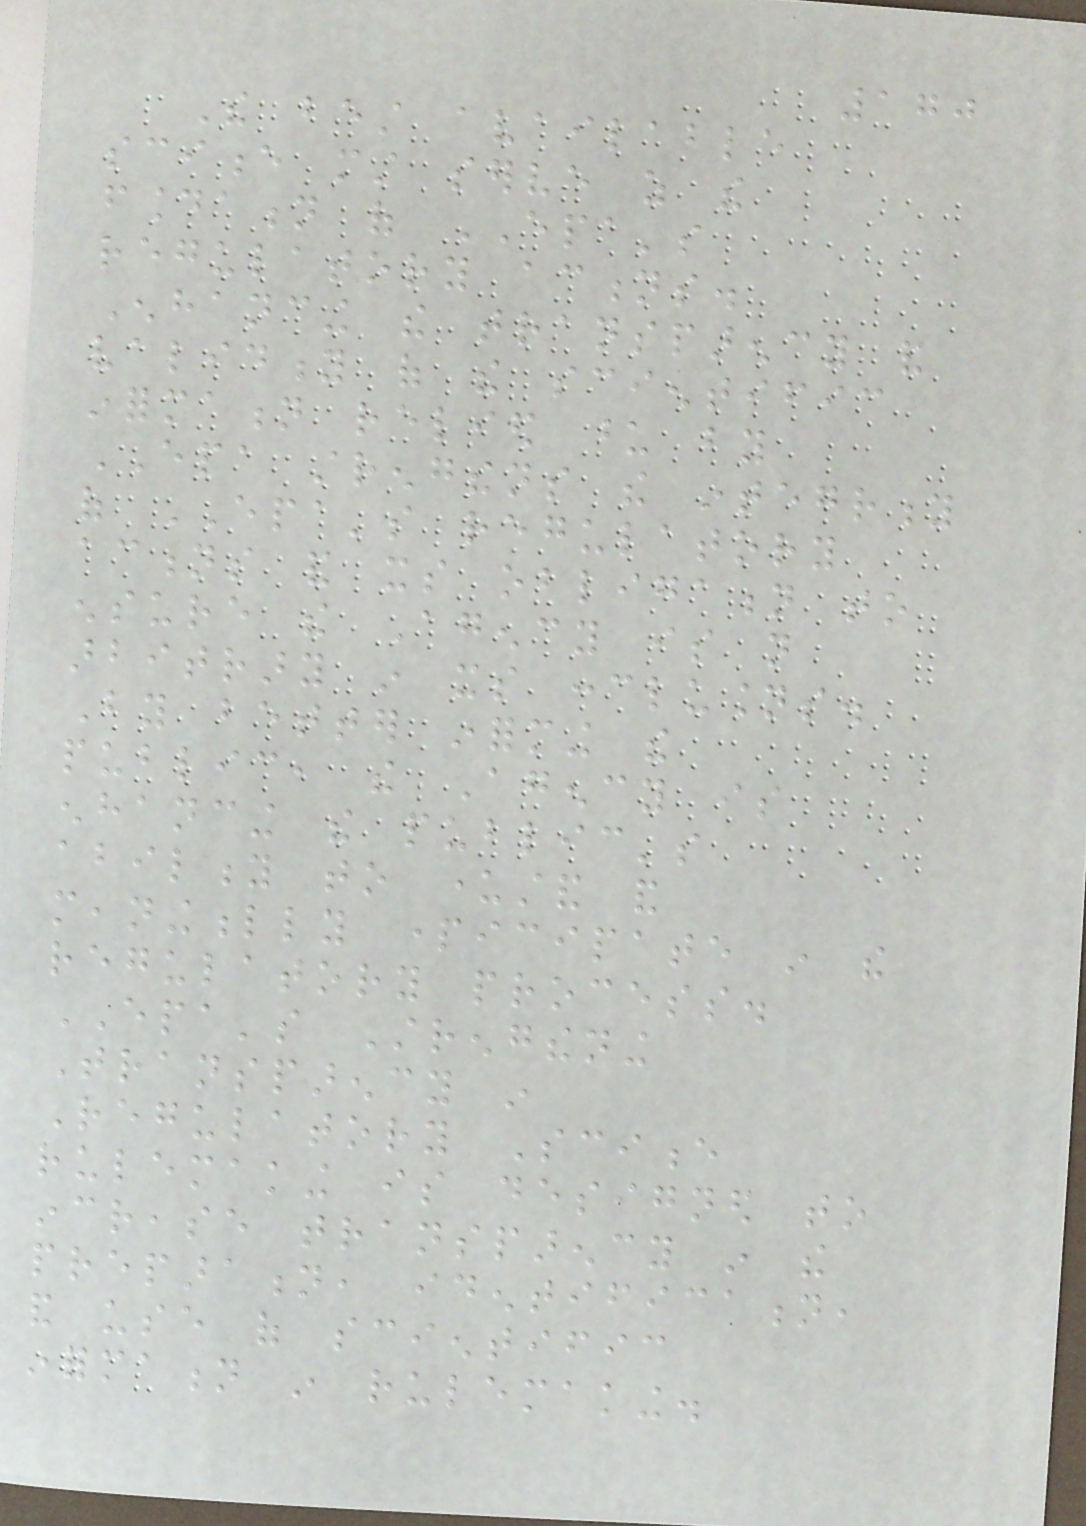170
The best available
science must serve as the
foundation of EPA's
regulatory actions.
Enhancing the transparency and
validity of the scientific
information relied upon by
EPA strengthens the integrity
of EPA's regulatory
actions and its obligation to
ensure the Agency is not
arbitrary in its conclusions.
By better informing the
public, the Agency is
enhancing the public's
ability to understand and
meaningfully participate in the
regulatory process.
EPA's Strengthening
Transparency in
Regulatory Science
rulemaking is designed to
increase transparency in the
preparation, identification,
and use of scientific
information in rulemaking.
